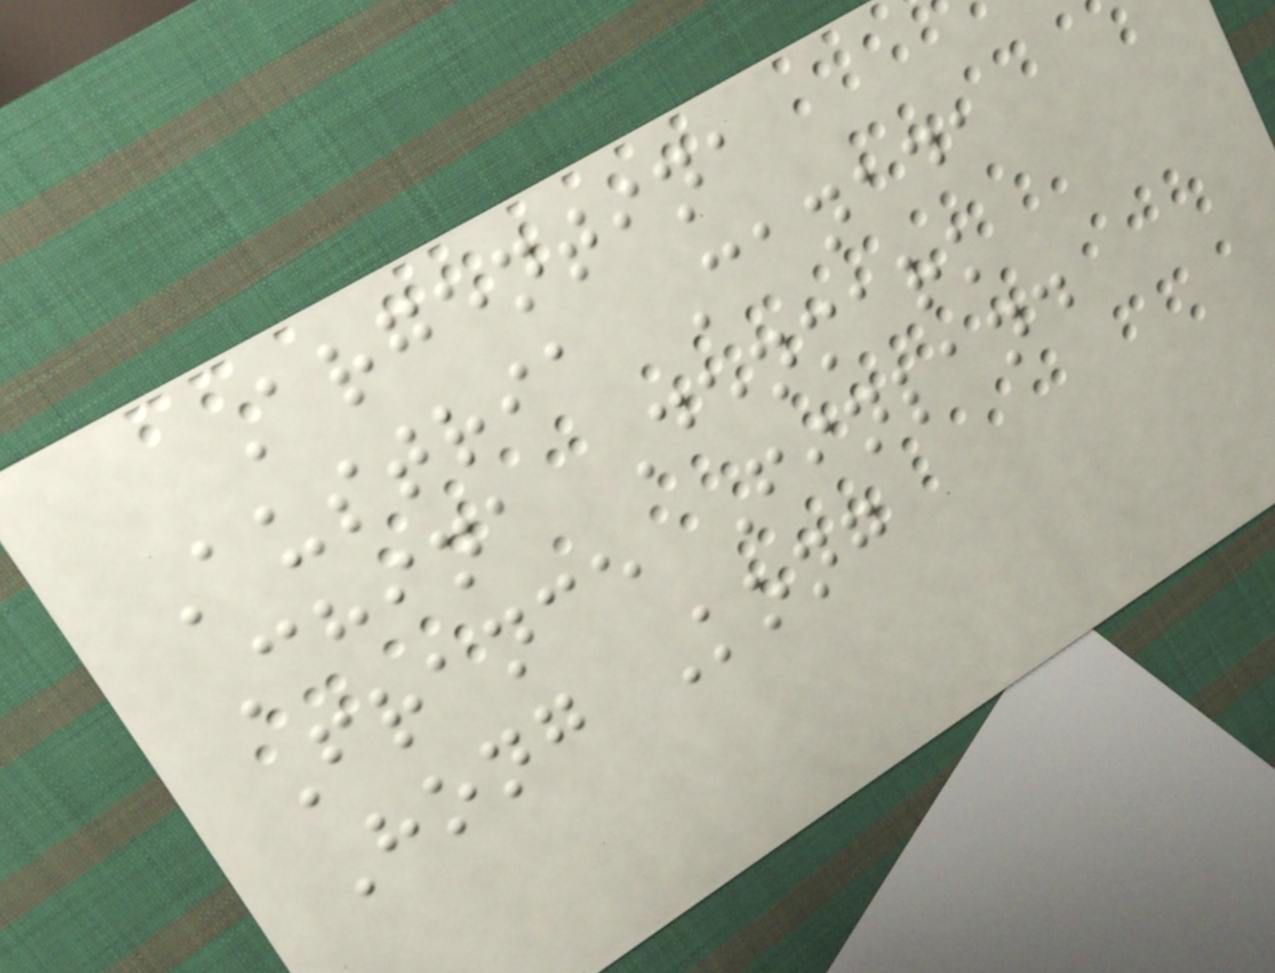Argentina
Austria Canada
China Denmark
France Finland
Hong Kong
